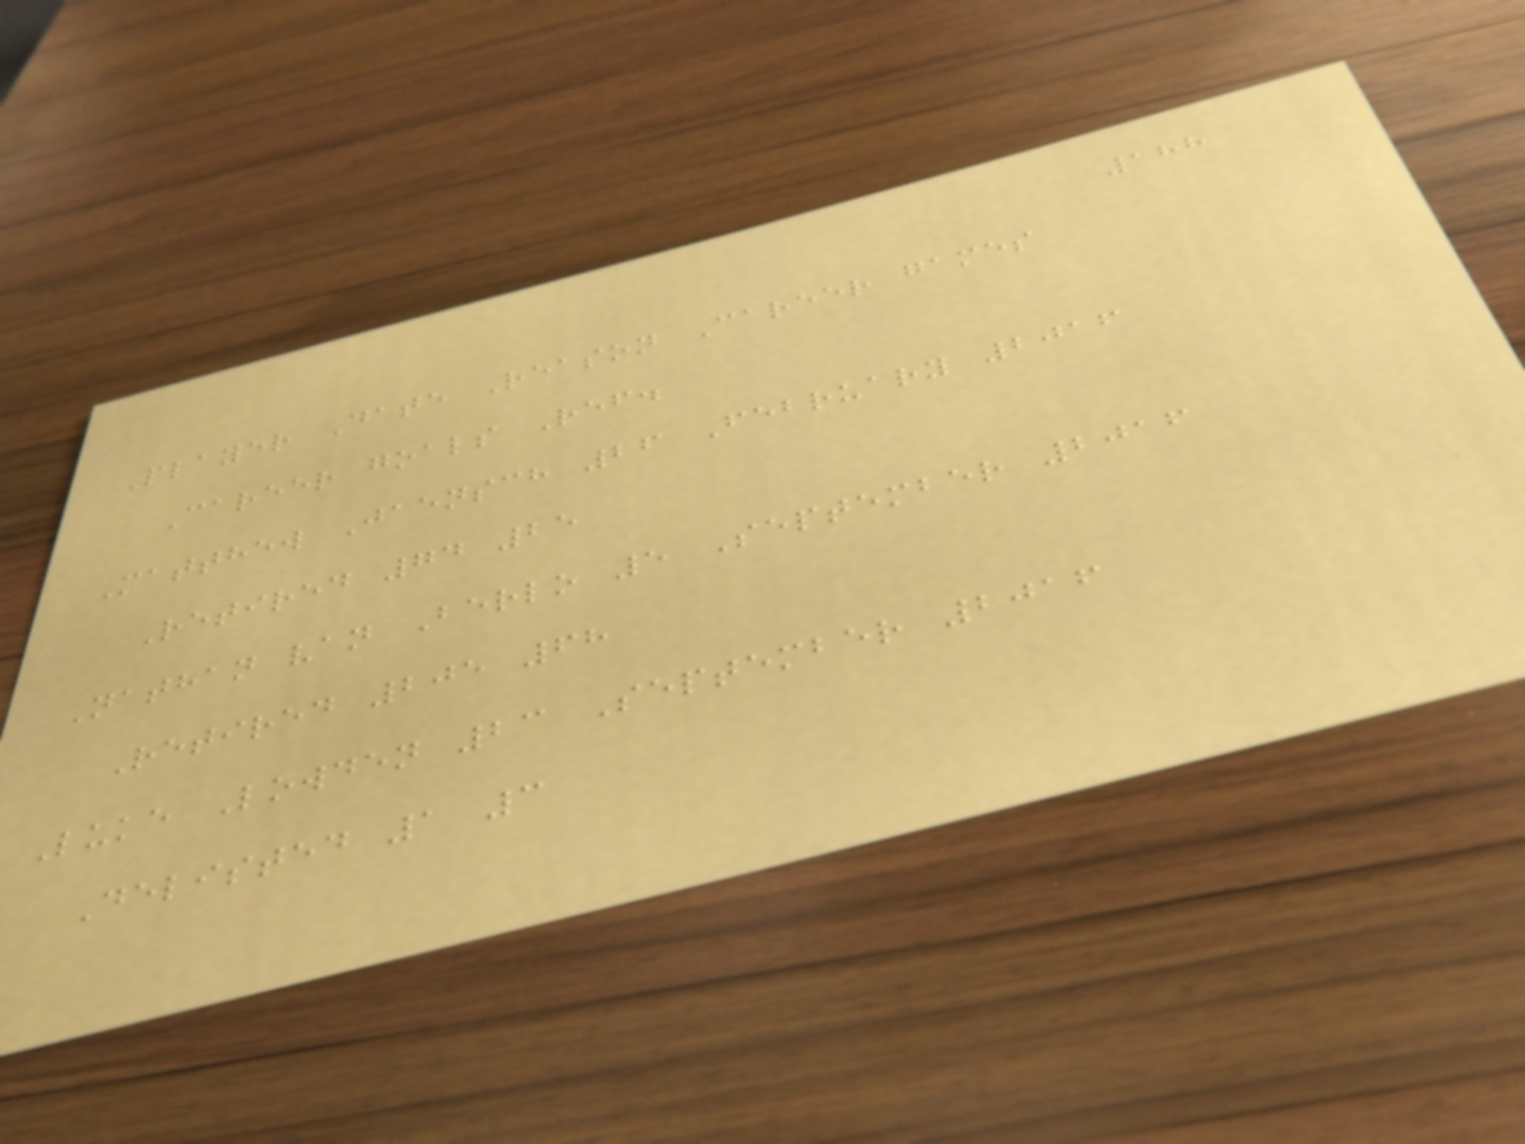188
Player Date Reason Career games
Career goals Ref.
Matthew Jaensch 26 February 2016
Retired 74 25
Nathan van Berlo 5 September 2016
Retired 205 68
Luke Lowden 23 September 2016
Delisted 1 3
